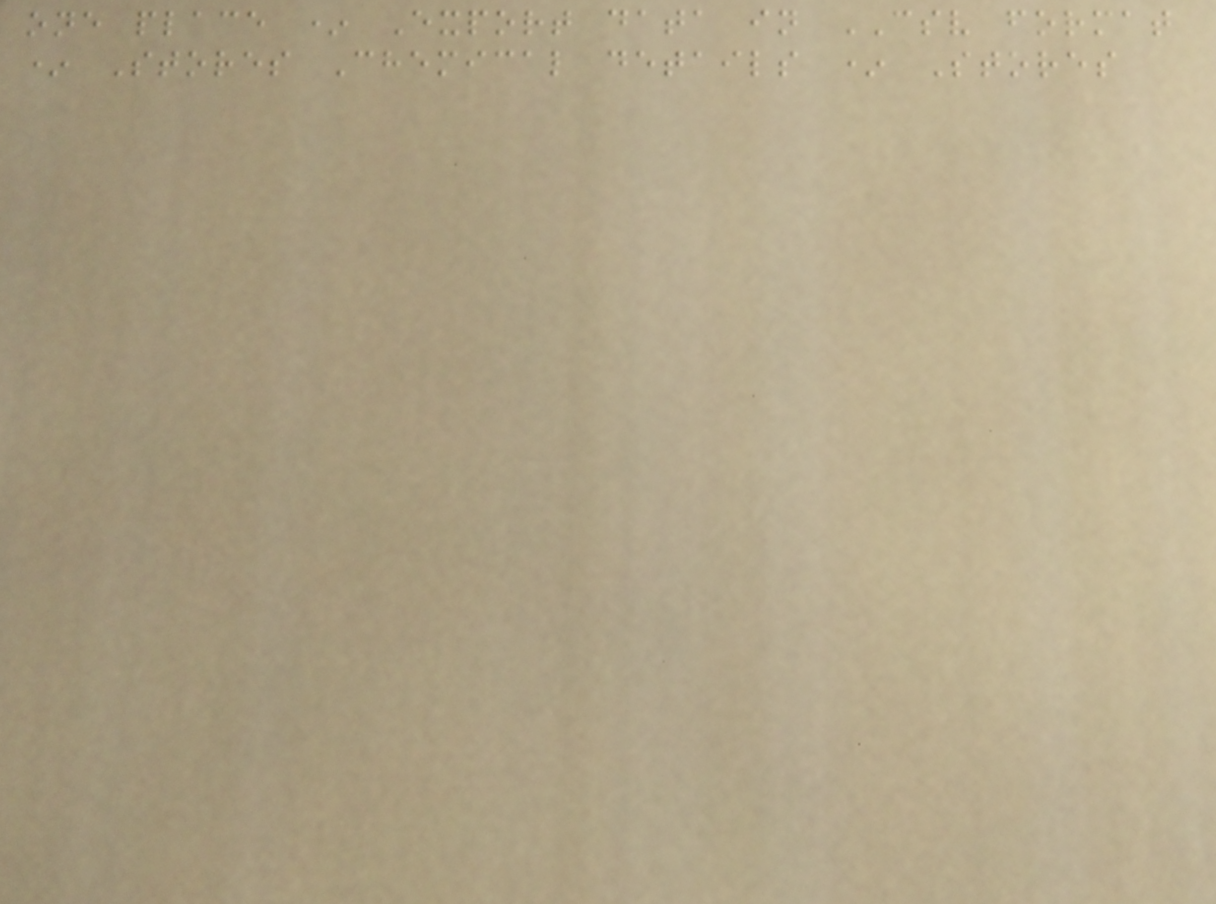one place * Export data in CSV format
* Stores Chemical details * Stores
